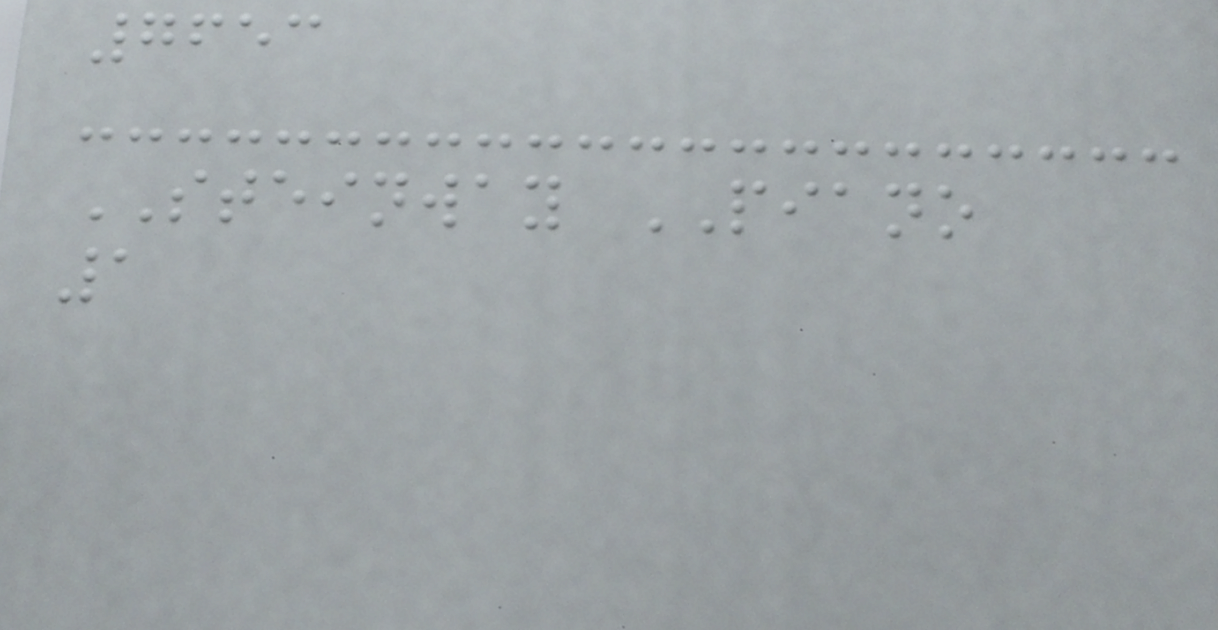7653
STEINWAY PIANO
1
